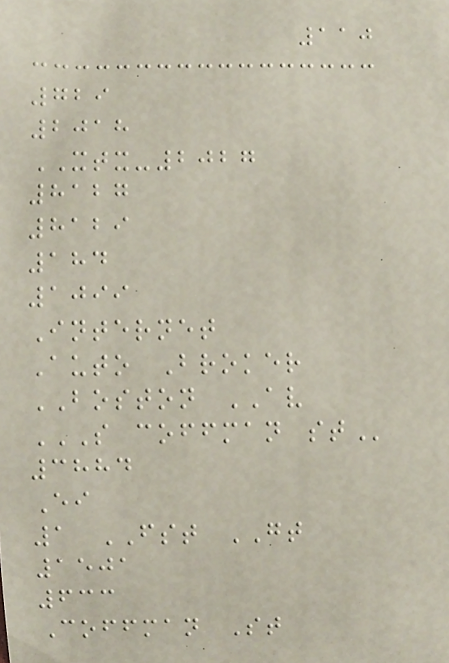110
729
2018
XTX-2027
8127
8129
184
1099
Internet
Auto Broker
BOSTON AV
S COFFMAN ST
3884
Ei
1 FST GT
1501
633
Coffman St
